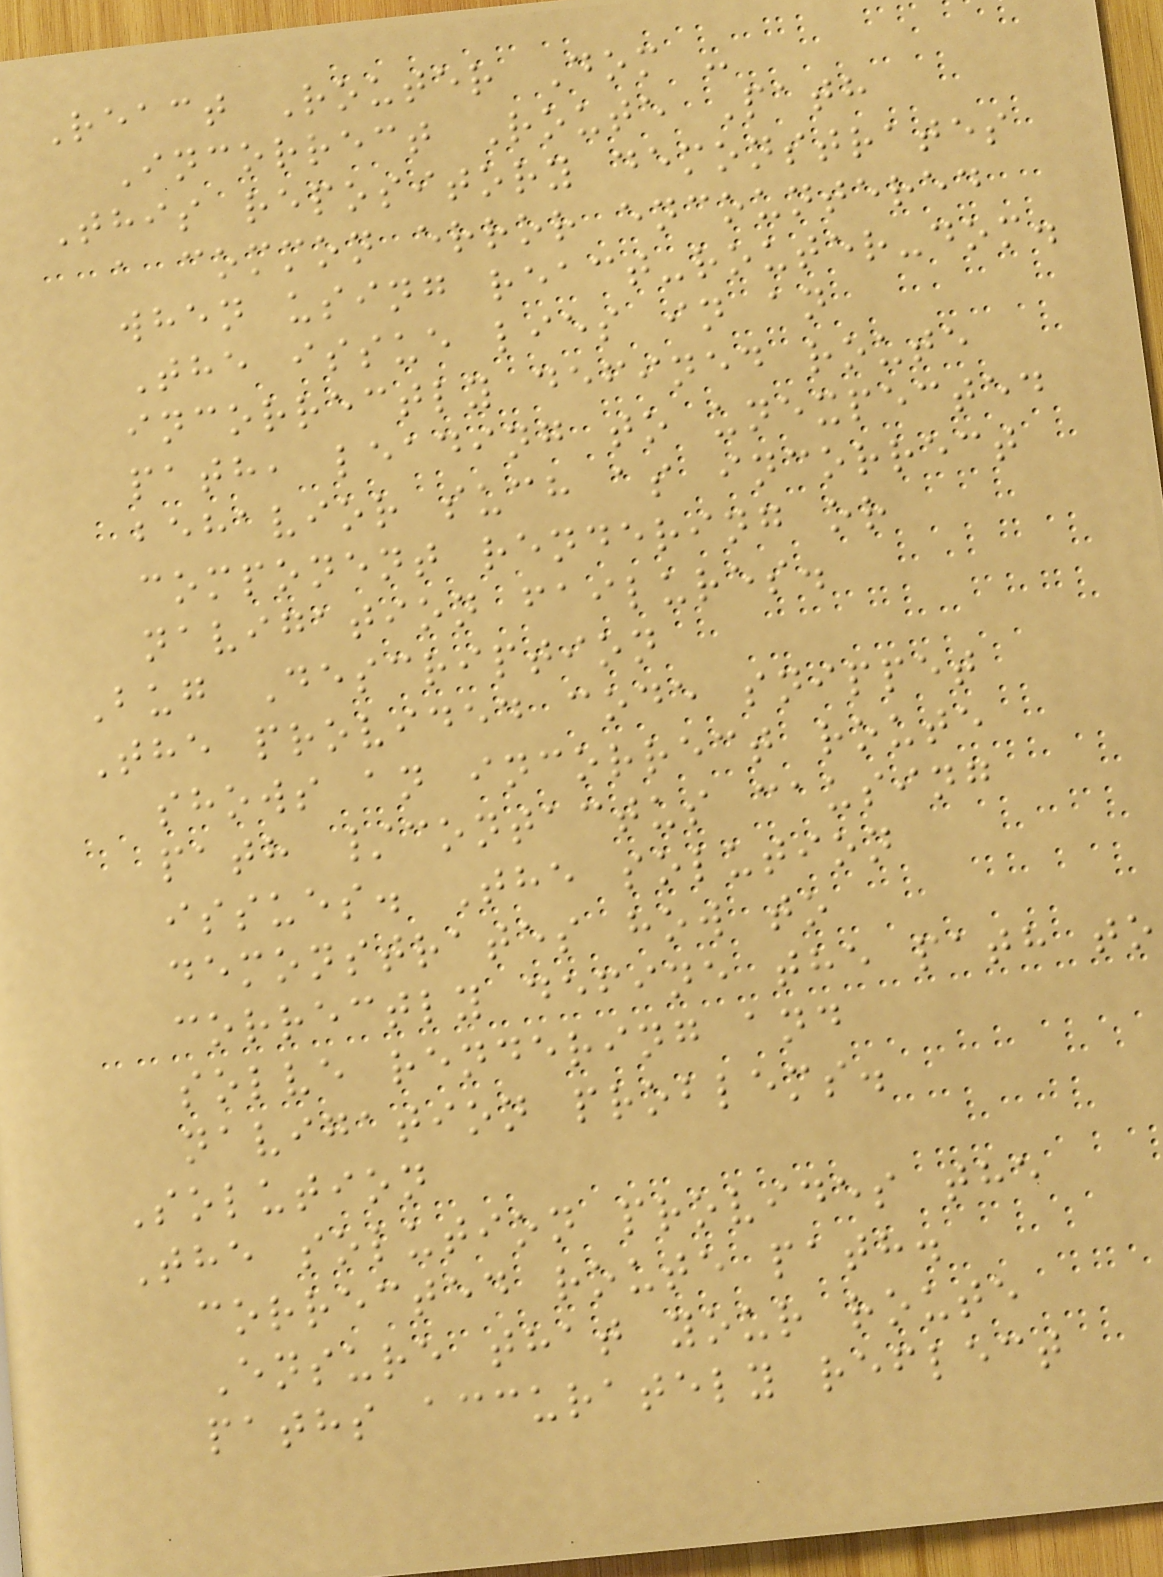React Router Dom -
Incorrect Route Path
This repository demonstrates
a common error encountered
when using react-router-dom.
The issue lies in an
incorrectly defined route
path, leading to unexpected
behavior such as incorrect
component rendering or
navigation failures.
Bug Description
The provided code snippet
shows an incorrect route
path /contactus causing
issues. The solution
demonstrates how to
correctly define the path to
solve rendering and
navigation problems.
Solution
The solution provides the
corrected route path.
Ensure that your route
paths accurately reflect
